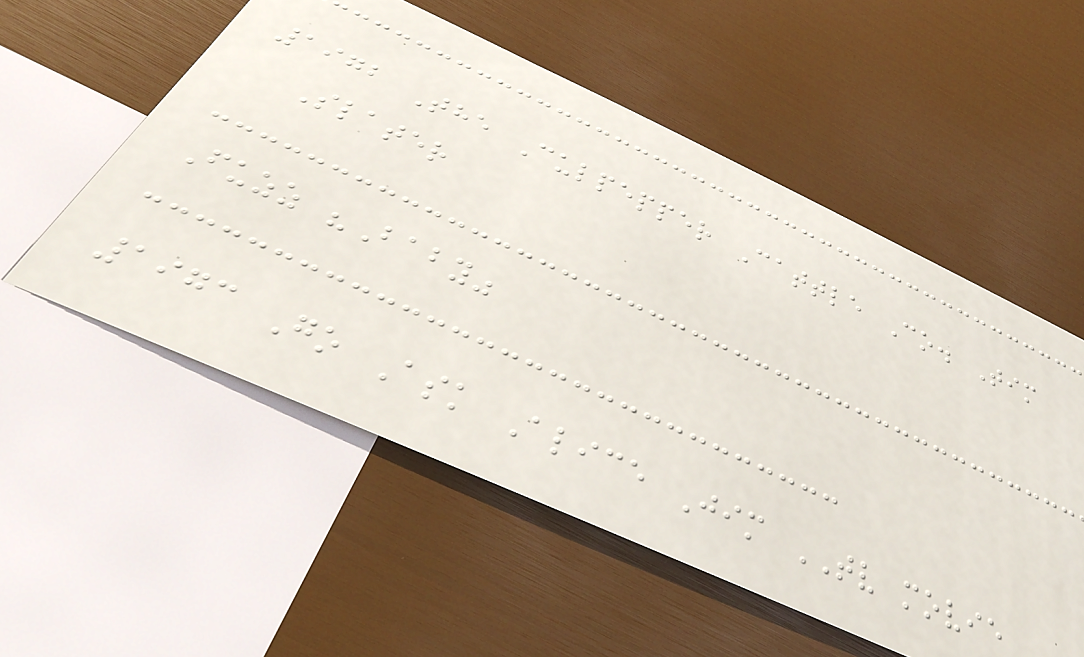1972 The Culpepper Cattle Co. Tim
Slater
Fuzz "Baby"
1973 Go Ask Alice Jim TV movie
